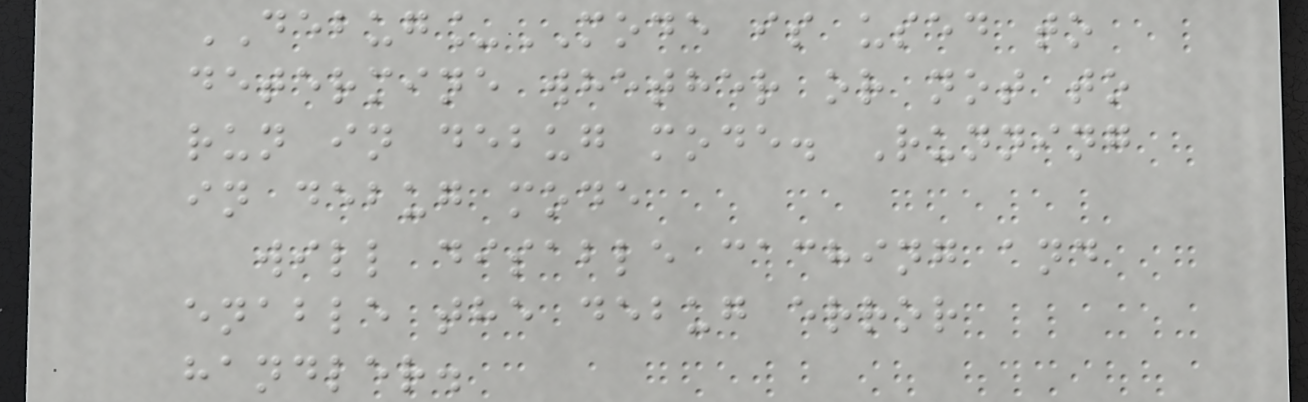DEBUG_MODE is used to
determine whether or not to
run in debug mode. Running
in debug mode
will disable caching and
enable the debug error
handler.
